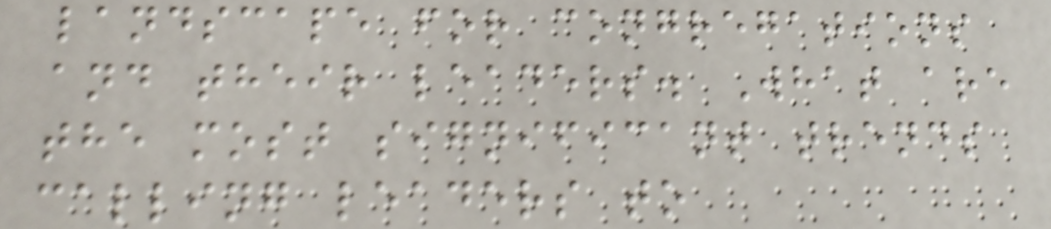landscape for congregations
and their leaders. What are
the most significant trends
calling leaders to
